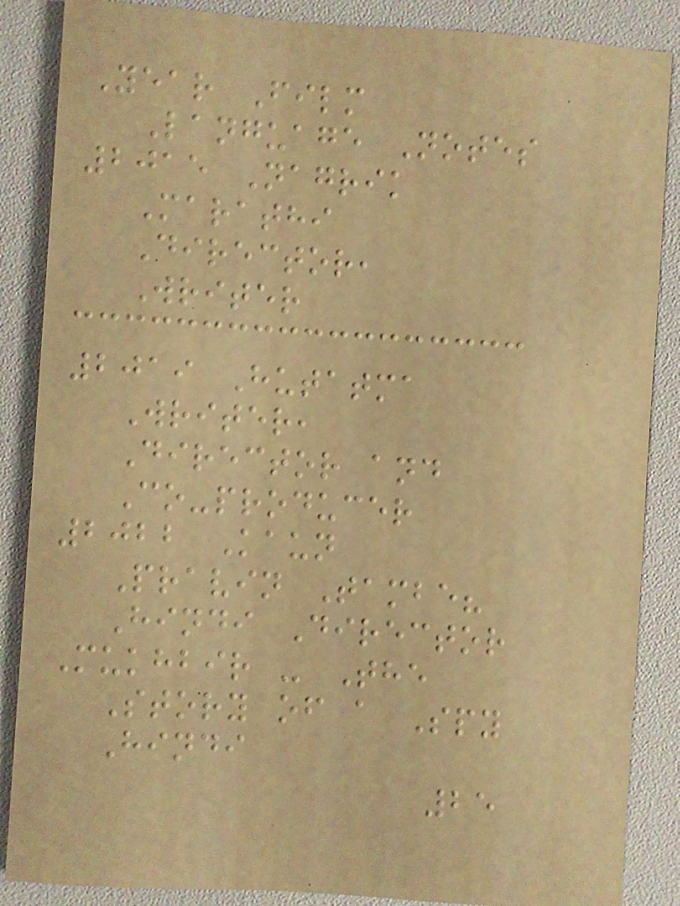Year Film
Language Notes
2015 Nagrik
Marathi
Director,
Writer
2019 Hutatma
Writer,
Director and
Co-producer
2022 Kaun
Pravin Tambe?
Hindi Director
Mukhbir - The
Story of a Spy
Hindi
25
